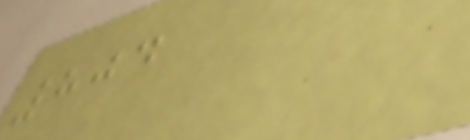804
